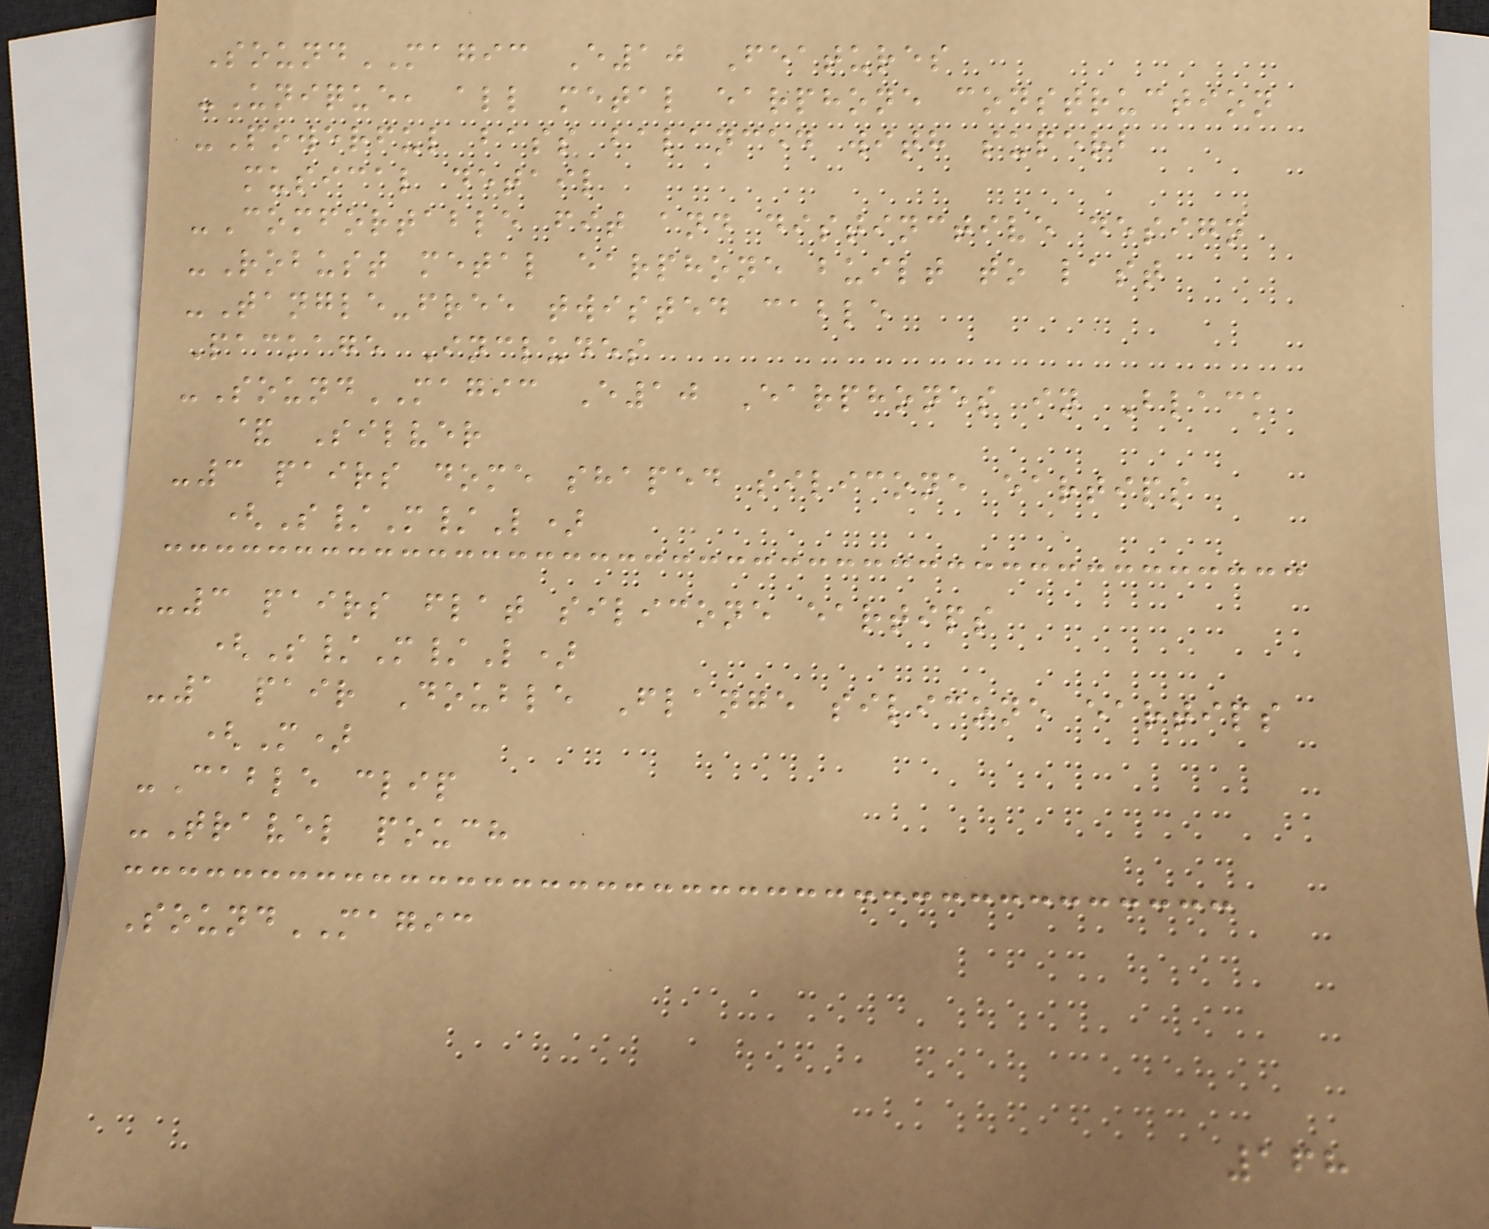SoundMAGIC E10 Features
-Unique, all metal earphone construction
-Powerful bass balanced with superb
musical detail
-Comfortable fit and distinctive design
-Robust metal earphone built to last
-Tangle-free twisted cable
Package Includes
-SoundMAGIC E10 Earphones in Black
& Silver
-3 pairs dome shaped silicone eartips
(S/M/L)
-3 pairs flat silicone eartips
(S/M/L)
-1 pair Double Flange silicone eartips
(M)
-Cable clip
-Travel pouch
SoundMAGIC
168
